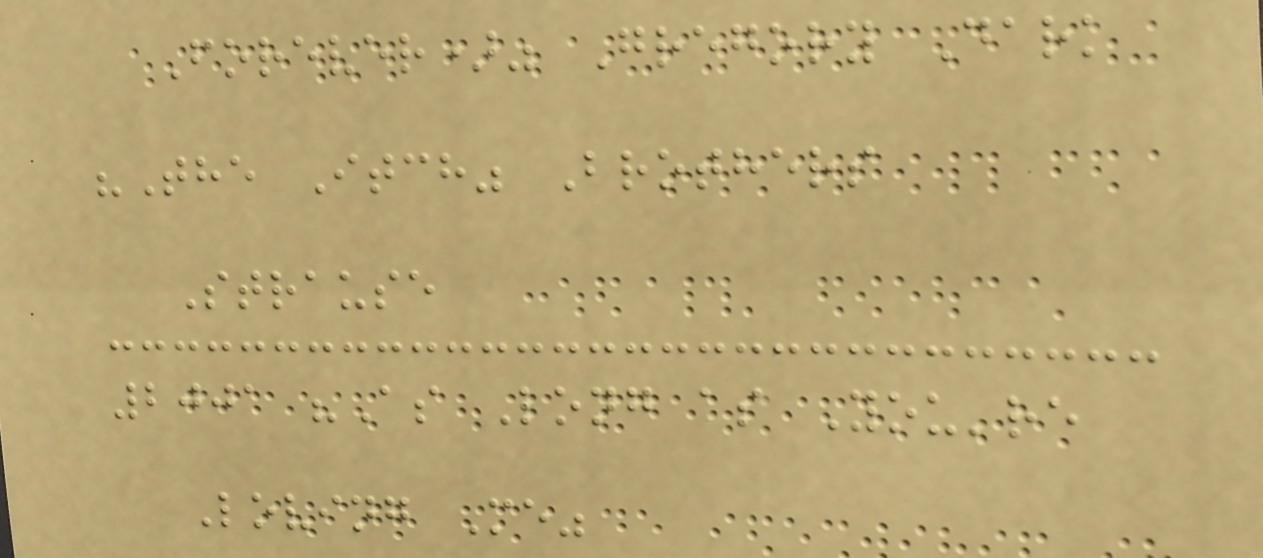Forever)" Gregory Dark
"The Itch" Brothers
Strause
2001 "As Long as You're
Loving Me"
